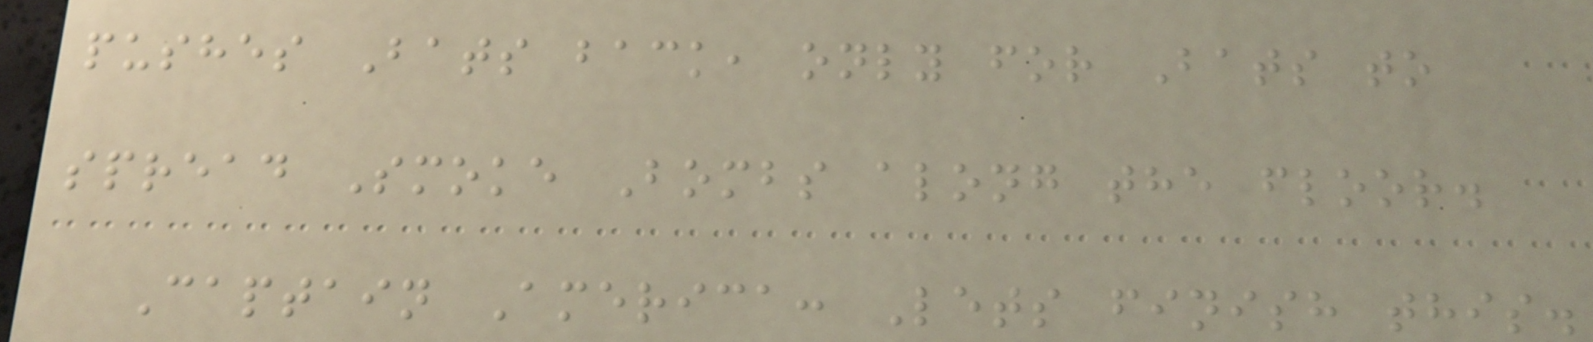pushes Bats back, only for Bats to
spread Smoke Bombs along the floor.
Captain America: Lets finish this.
